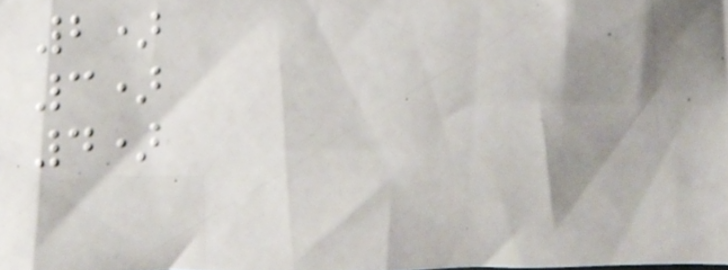2)
3)
4)
